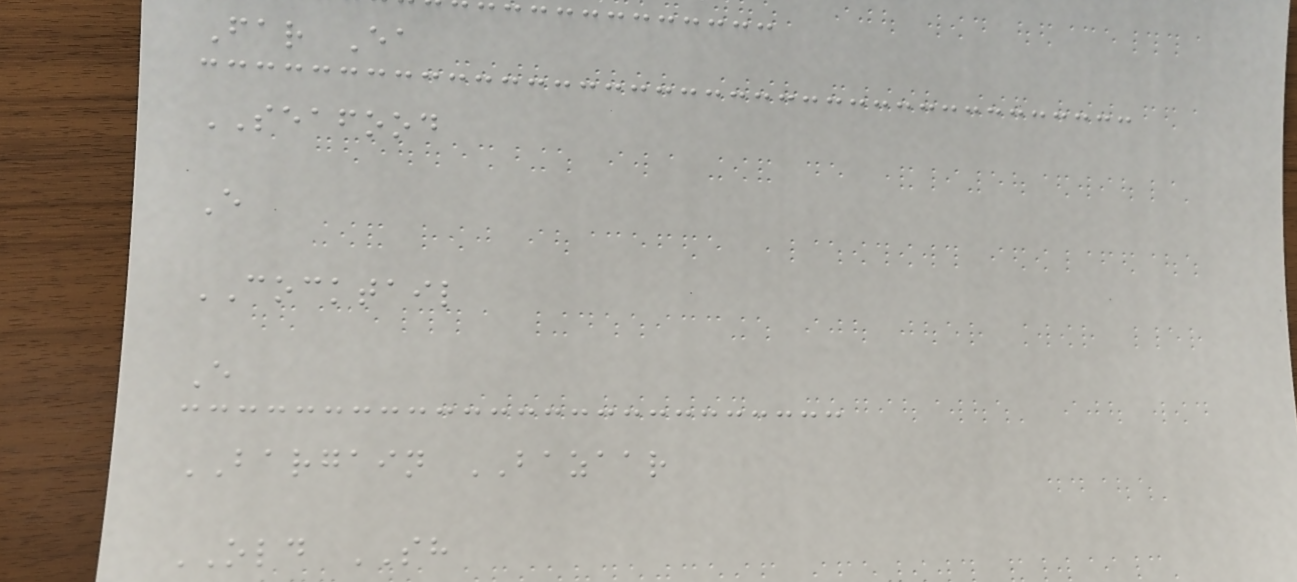Far Ea
SEAFOOD
E
COCKTAIL
E
BARGAIN BAZAAR
OLD SH
